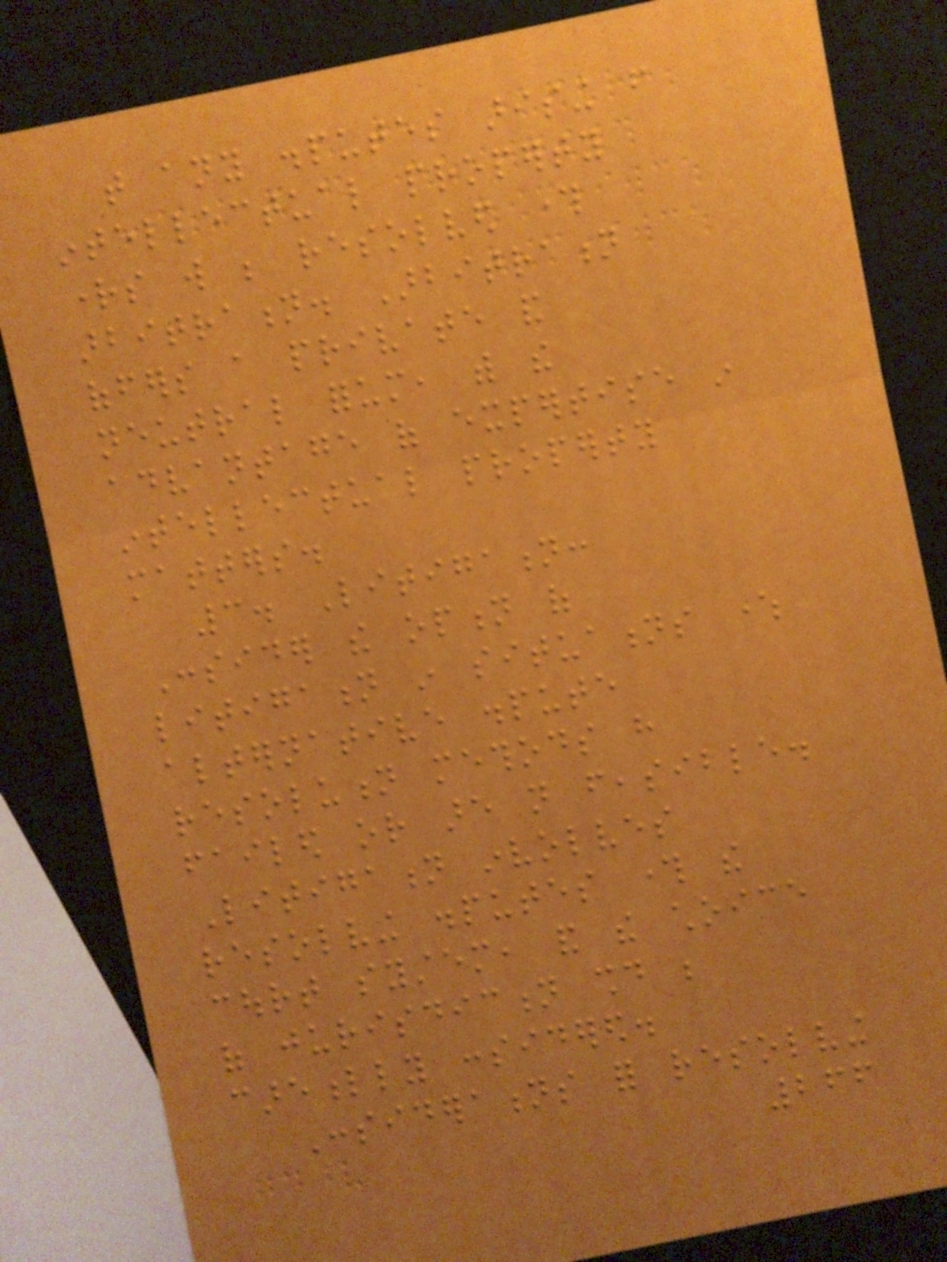that any disputes arising from
intellectual property
rights will be resolved through
arbitration. Arbitration
offers a private and
neutral forum, with the
advantage of expertise in
intellectual property
matters.
3. Litigation:
Consider the option of
litigation in situations where
alternative dispute
resolution methods have
failed or are not feasible.
Litigation involves
resolving disputes through the
court system, and the choice
of jurisdiction should be
carefully considered.
Considerations for resolving
266
